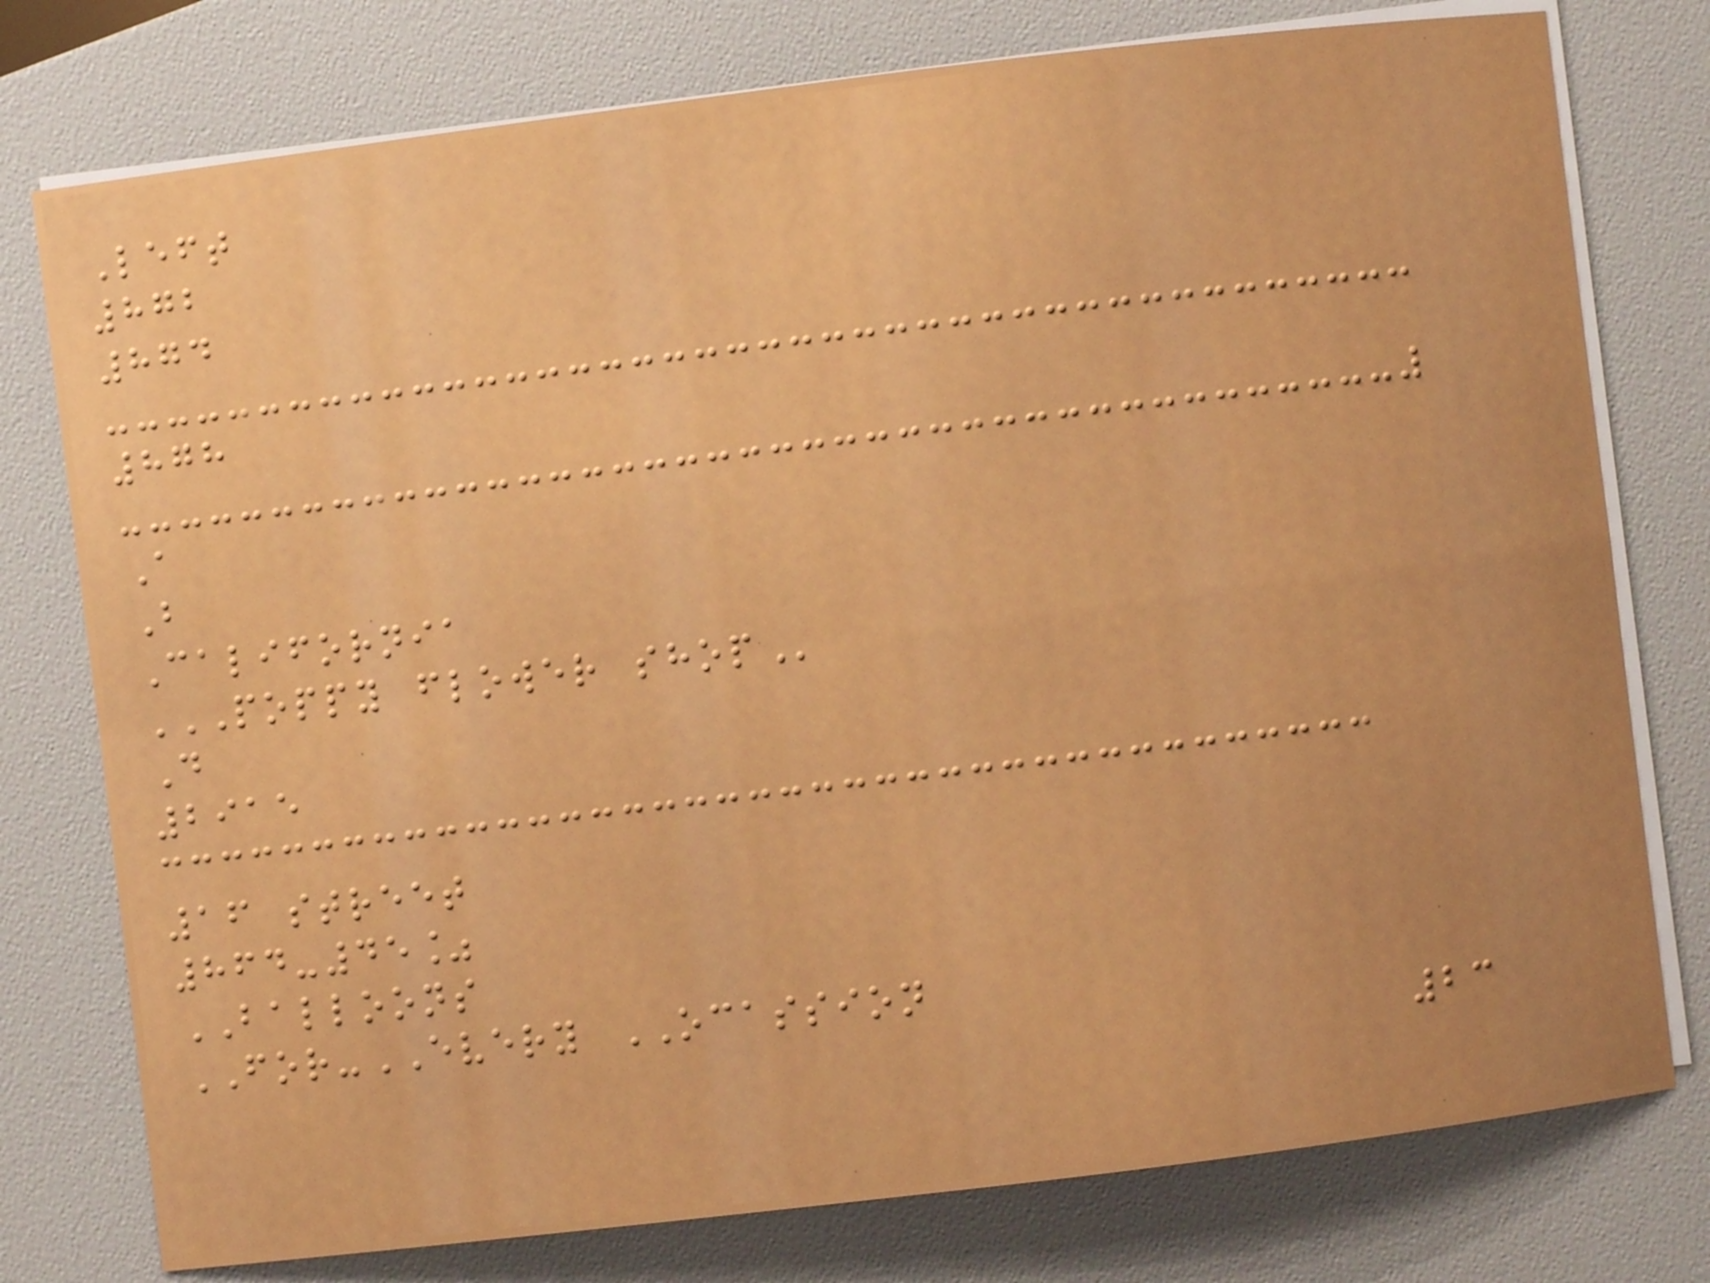Left
872
874
878
A
B
California
POPPY FLOWER SHOP
D
2915
16 street
864-45%
BALLOONS
FOR-EVERY OCASSION
23
